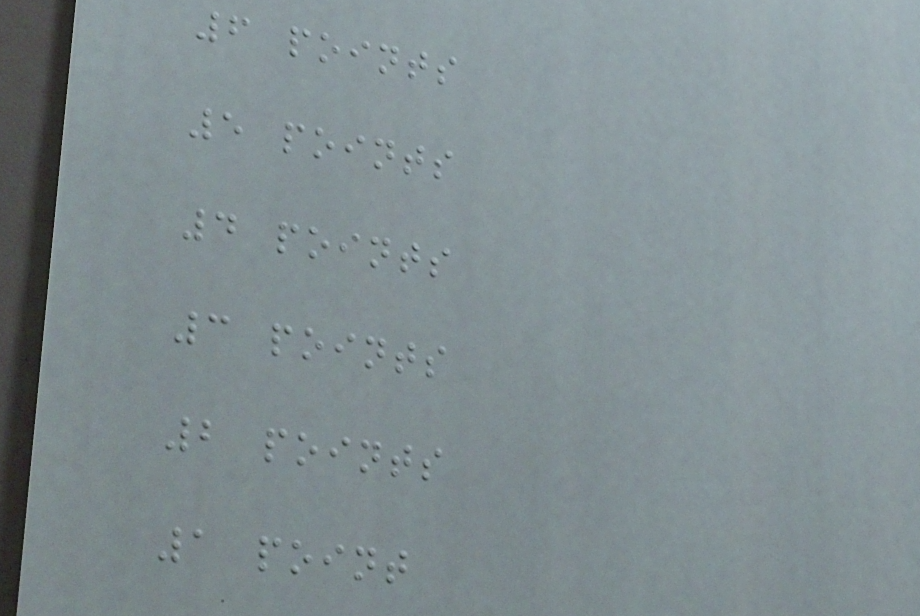6 points
5 points
4 points
3 points
2 points
1 point
